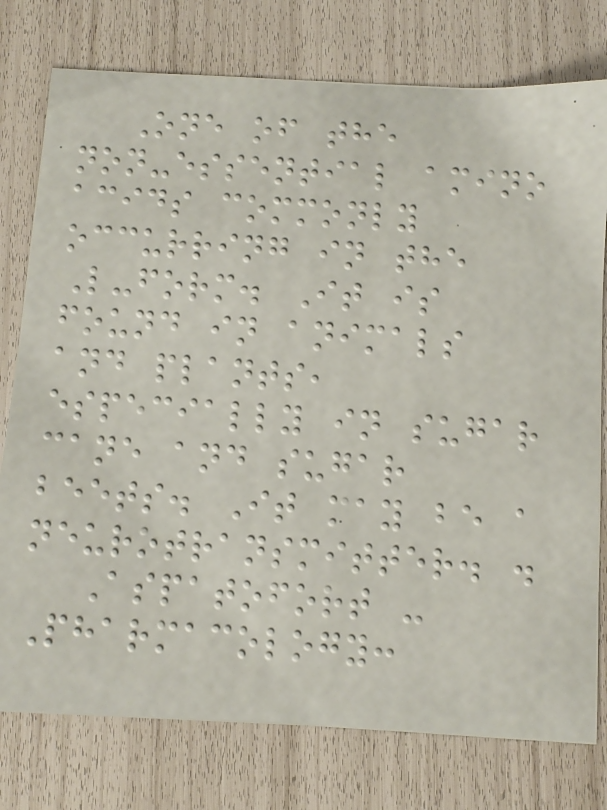One of the
non-essential amino
acids commonly
occurring in the
L-form. It is
found in animals
and plants,
especially in sugar
cane and sugar
beets. It may be a
neurotransmitter. .
Aspatofort -
Pharmacology:
